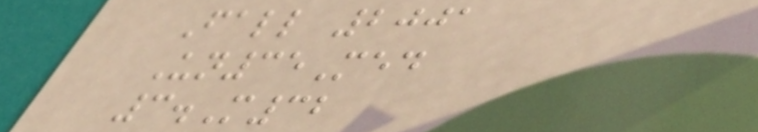Fall 2001
Un35Med
3.M32
